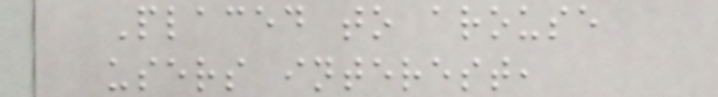Placed to arouse
users interest,
